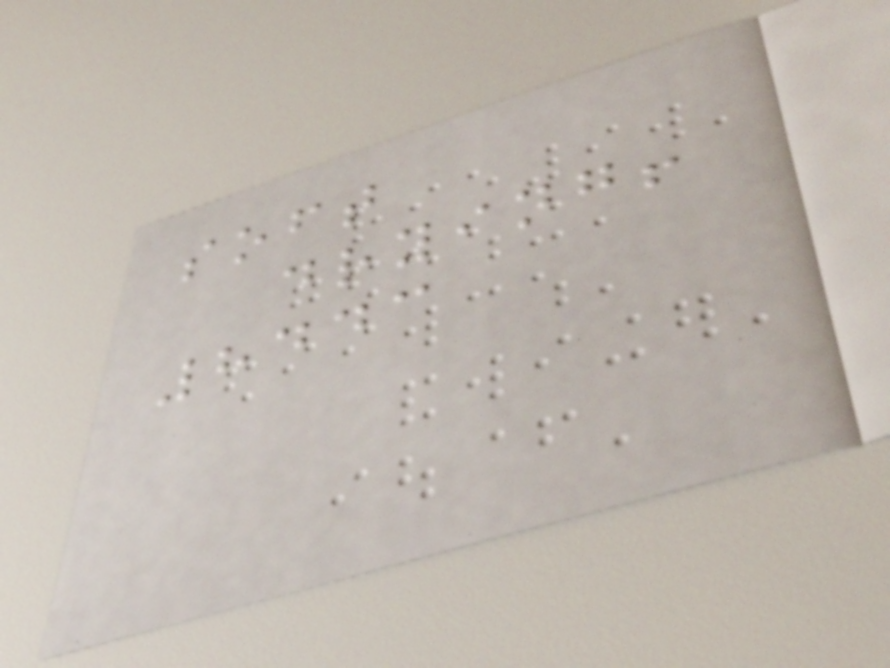soft
drying!
8443
